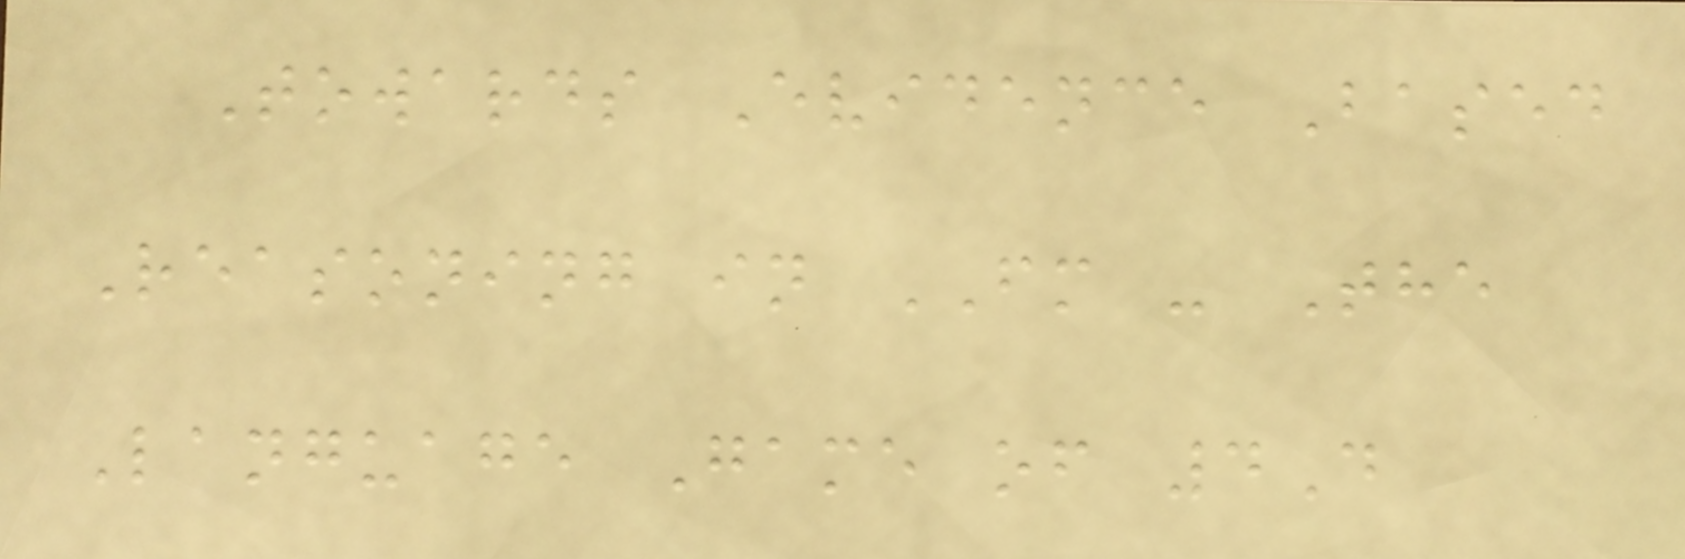Towards Evidence Based
Reasoning in FM - The
Language Game of 4D
